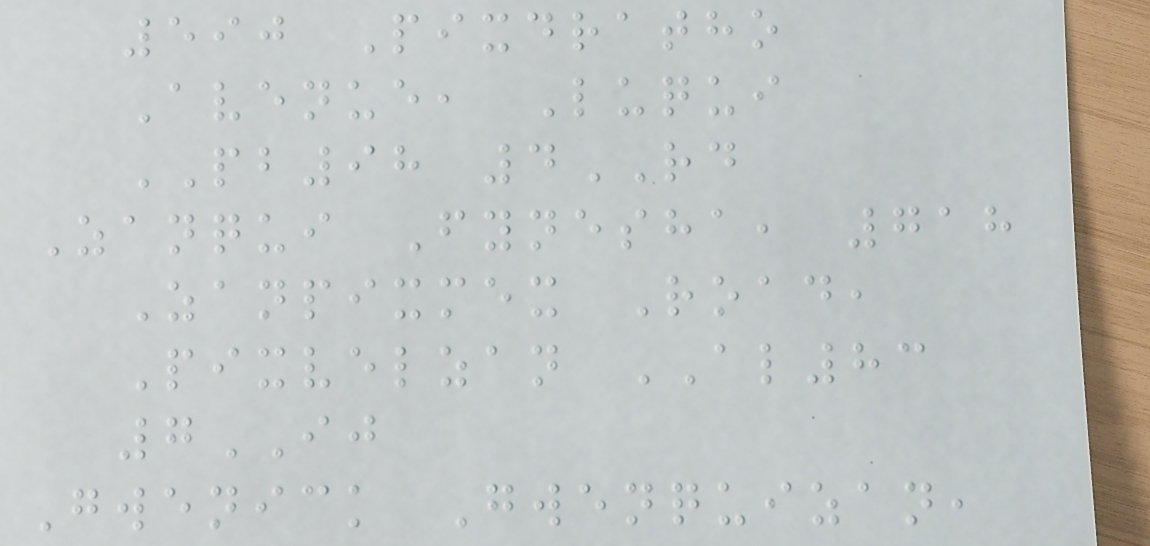590 Pixdratho
Avenue, Luqui
PB98 4RD
Zanqui Fynesha, 718
Zanpixmex Road,
Pixvelzan AL83
7IJ
Gwenick Gwenquizan,
